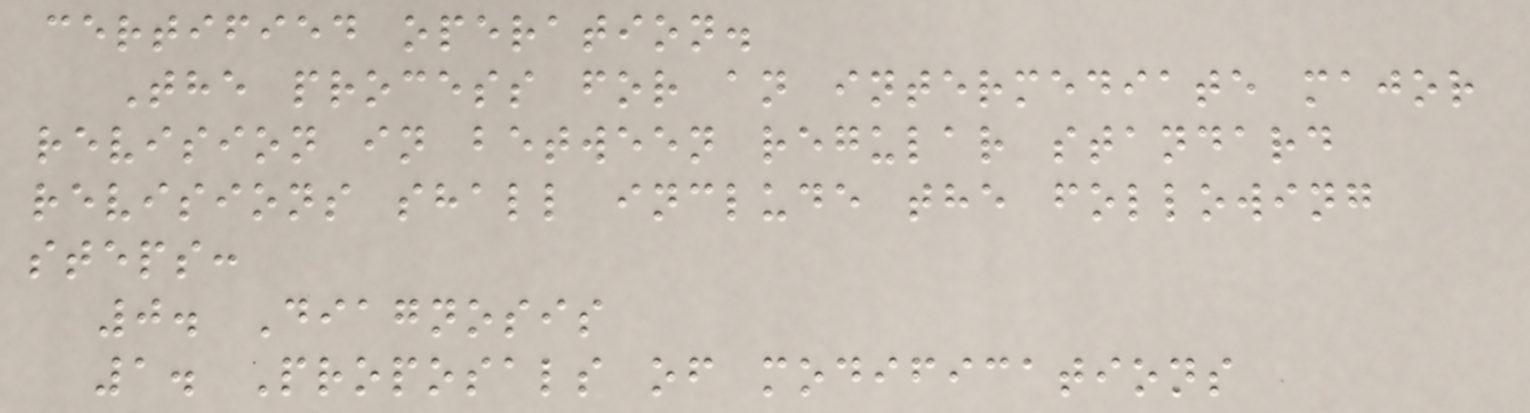certified operation.
The process for an intermediate major
revision in between regular standard
revisions shall include the following
steps:
0. Diagnosis
1. Proposals of modifications
